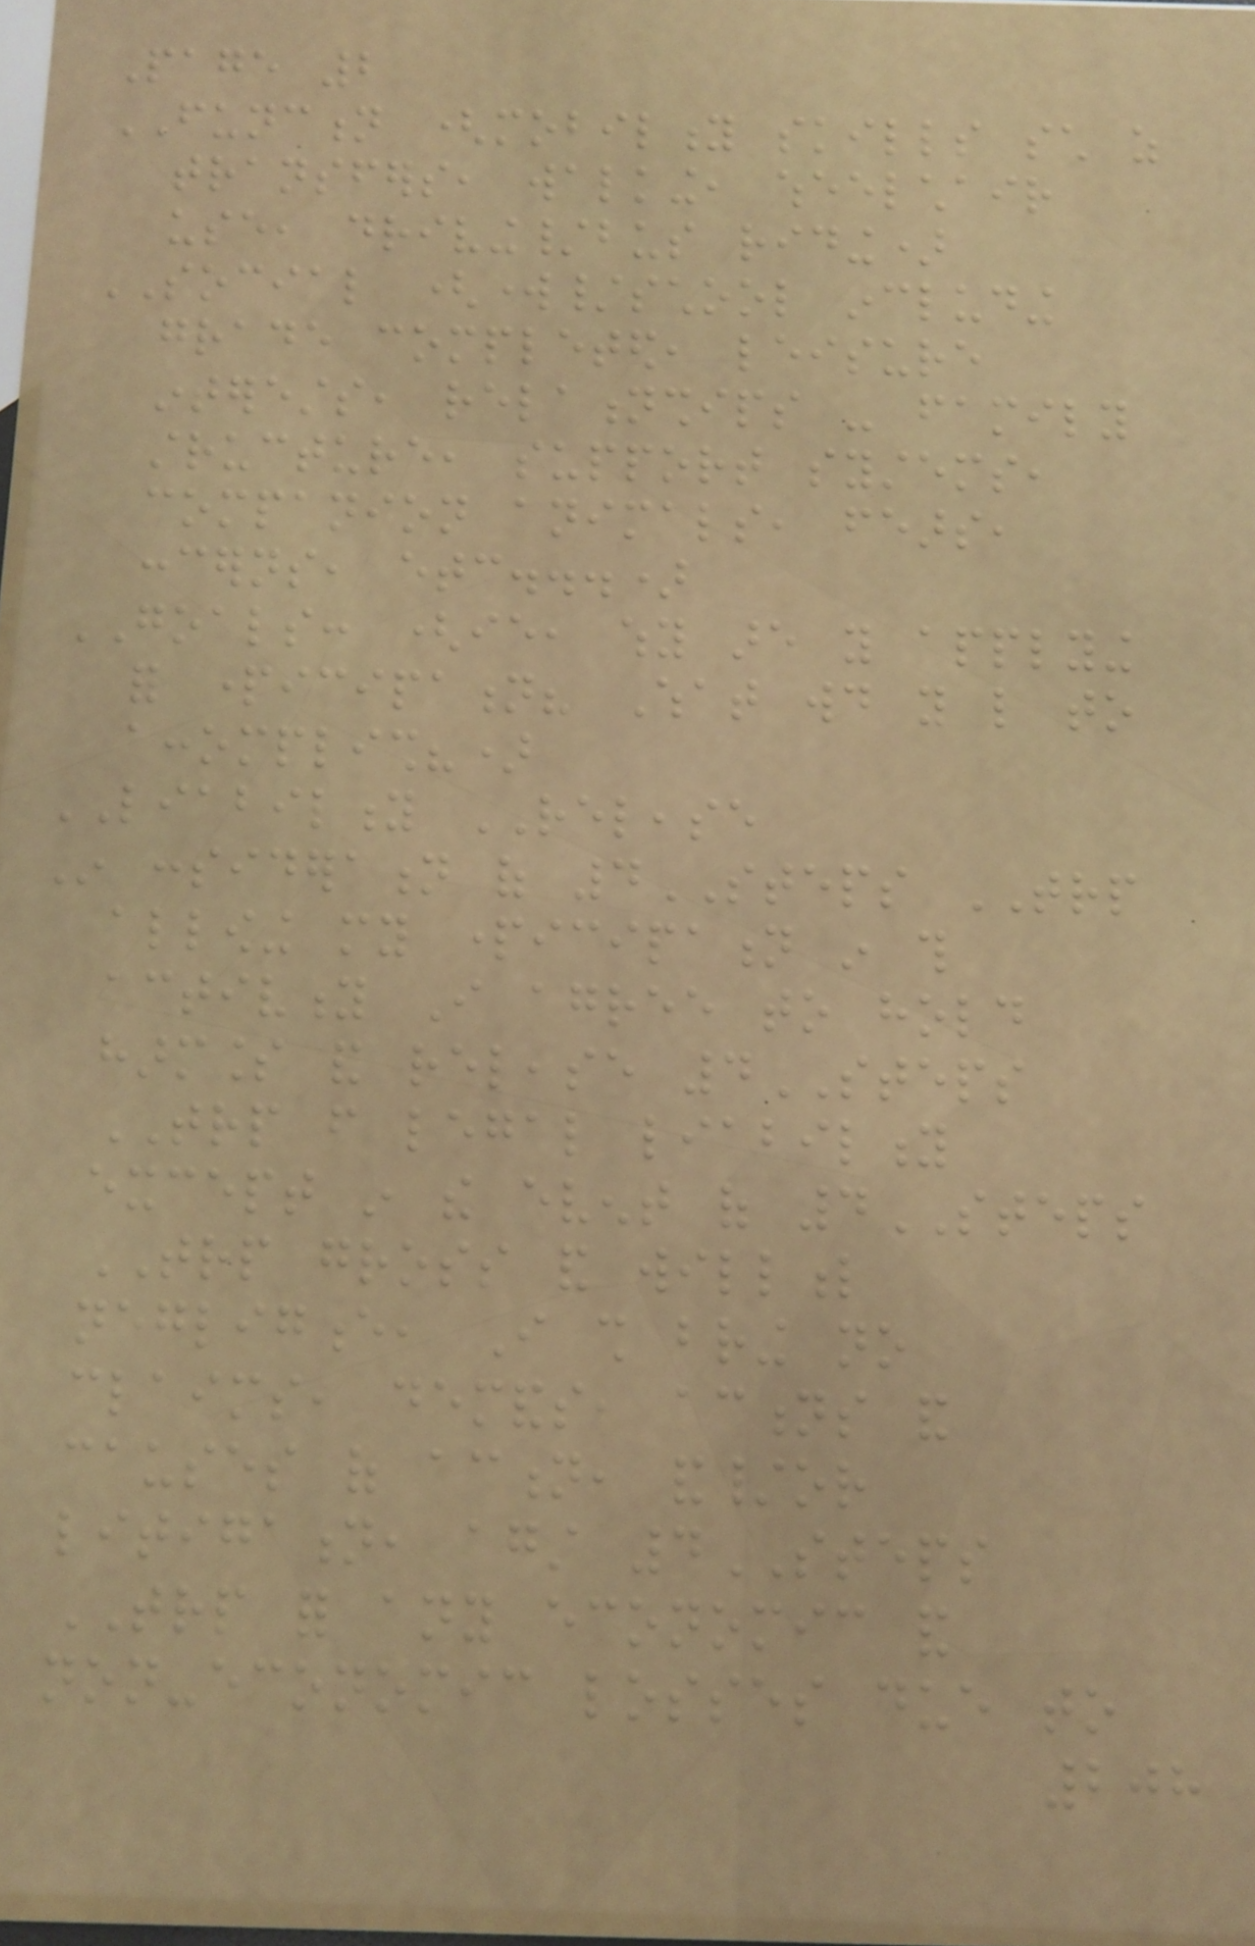Page 2
FUNCTION (mobility skills such as
transfers, walking, wheelchair
use, driving/bus riding)
SOCIAL (work/school including
grade completed, leisure
interests, relationships - family
structure, support systems,
companion animals, fears,
concerns, etc...)
GOALS: (ie, why are you applying
for participation? What would you like to
accomplish?)
LIABILITY RELEASE
In consideration of 4STEPS TRP
allowing my participation in this
activity I agree to hold
harmless and release 4STEPS
TRP from legal liability
except in the event of 4STEPS
TRP gross and willful
negligence, I shall bring no
claims, demands, actions and
causes of action, and/or
litigation, against 4STEPS
TRP for any economic and
non-economic losses due to
208
